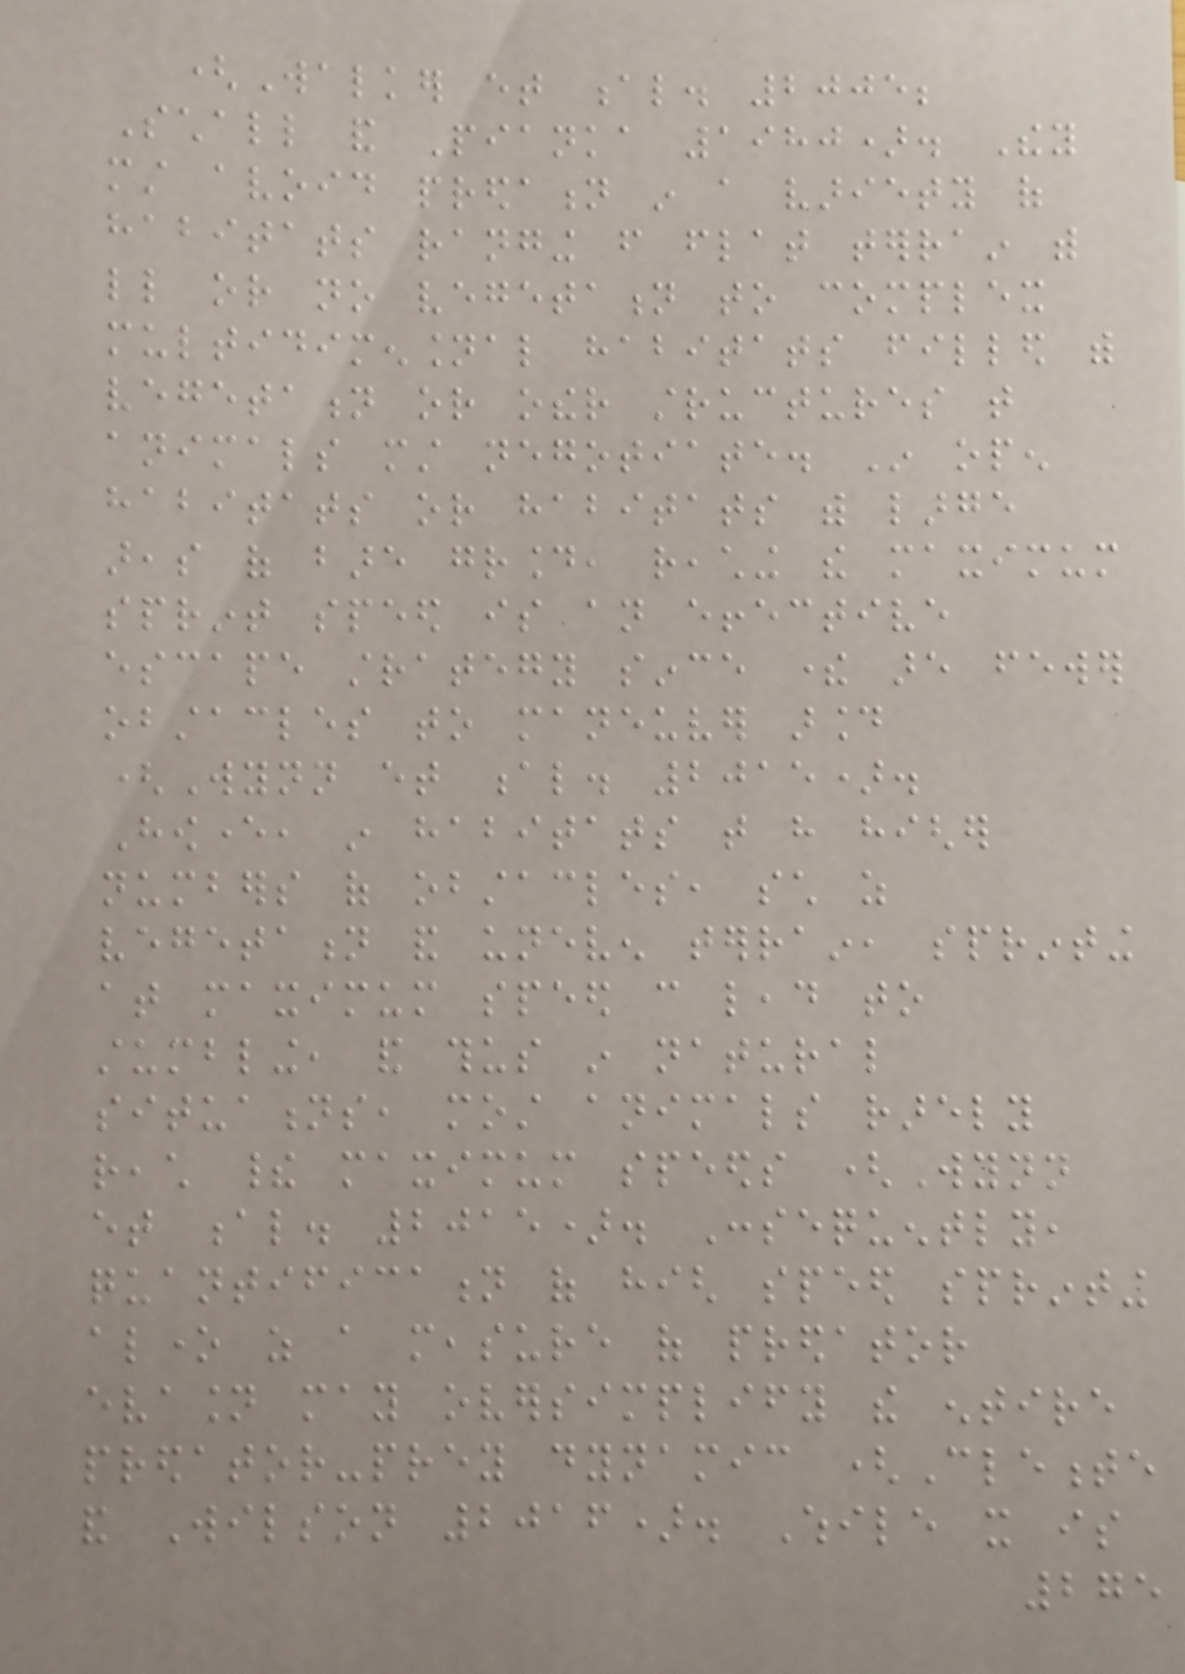(Walker et al. 2005;
Schall and Pianka 1980). They
must avoid predation in a variety of
habitats ranging from flat terrain with
little or no vegetation to complex
multidimensional habitats filled with
vegetation or other structures that
animals must negotiate. In open
habitats or habitats with large
areas of bare ground, reaching the maximum
sprint speed is an effective
escape strategy since there are fewer
obstacles to maneuver around
(Wynn et al. 2015).
However, in habitats that have higher
numbers of obstacles, such as
vegetation and uneven terrain, sprinting
at maximum speed can lead to
stumbling, and thus in natural
situations, most animals rarely
reach their maximum speeds (Wynn
et al. 2015). Consequently,
quantification of high speed sprinting
alone as a measure of predator
evasion may oversimplify the entire
predator-prey dynamic (Clemente
and Wilson 2016). While it is
275
